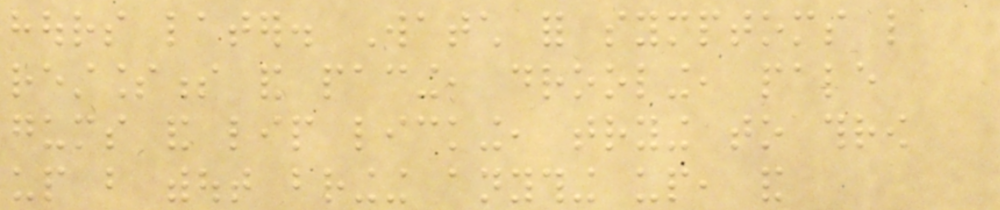hours later. Watch for symptoms like
restlessness and pacing, drooling, pale
gums and lip licking, trying to throw
up but without bringing anything up, and
